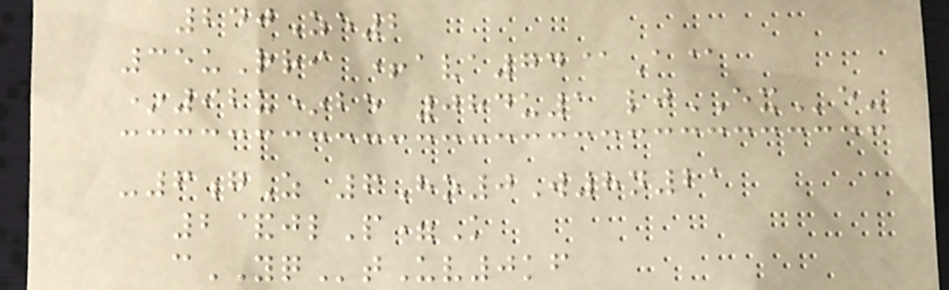240Ze2
35uRri +ava74@A@
*92u*be 084u1 ljEXe-
-6gZ 6Ho0W8n21
2&jlP=K
cYQtUv0kf
